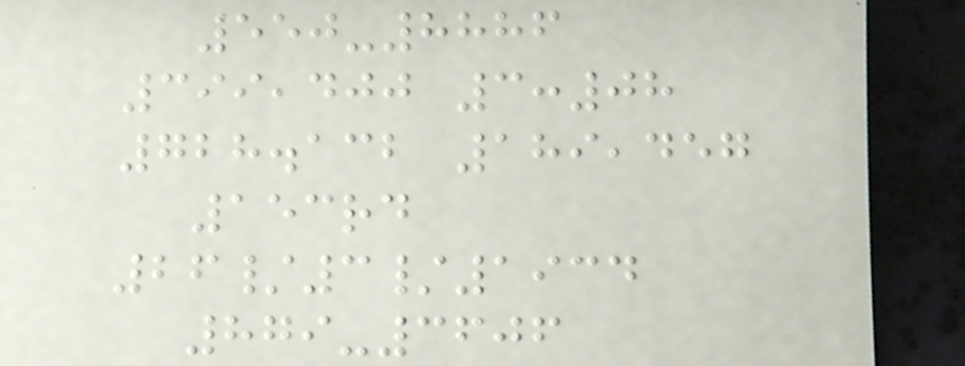550-8886
399,400 3:08
728.132 189,457
153rd
26/3/1934
879-3606
